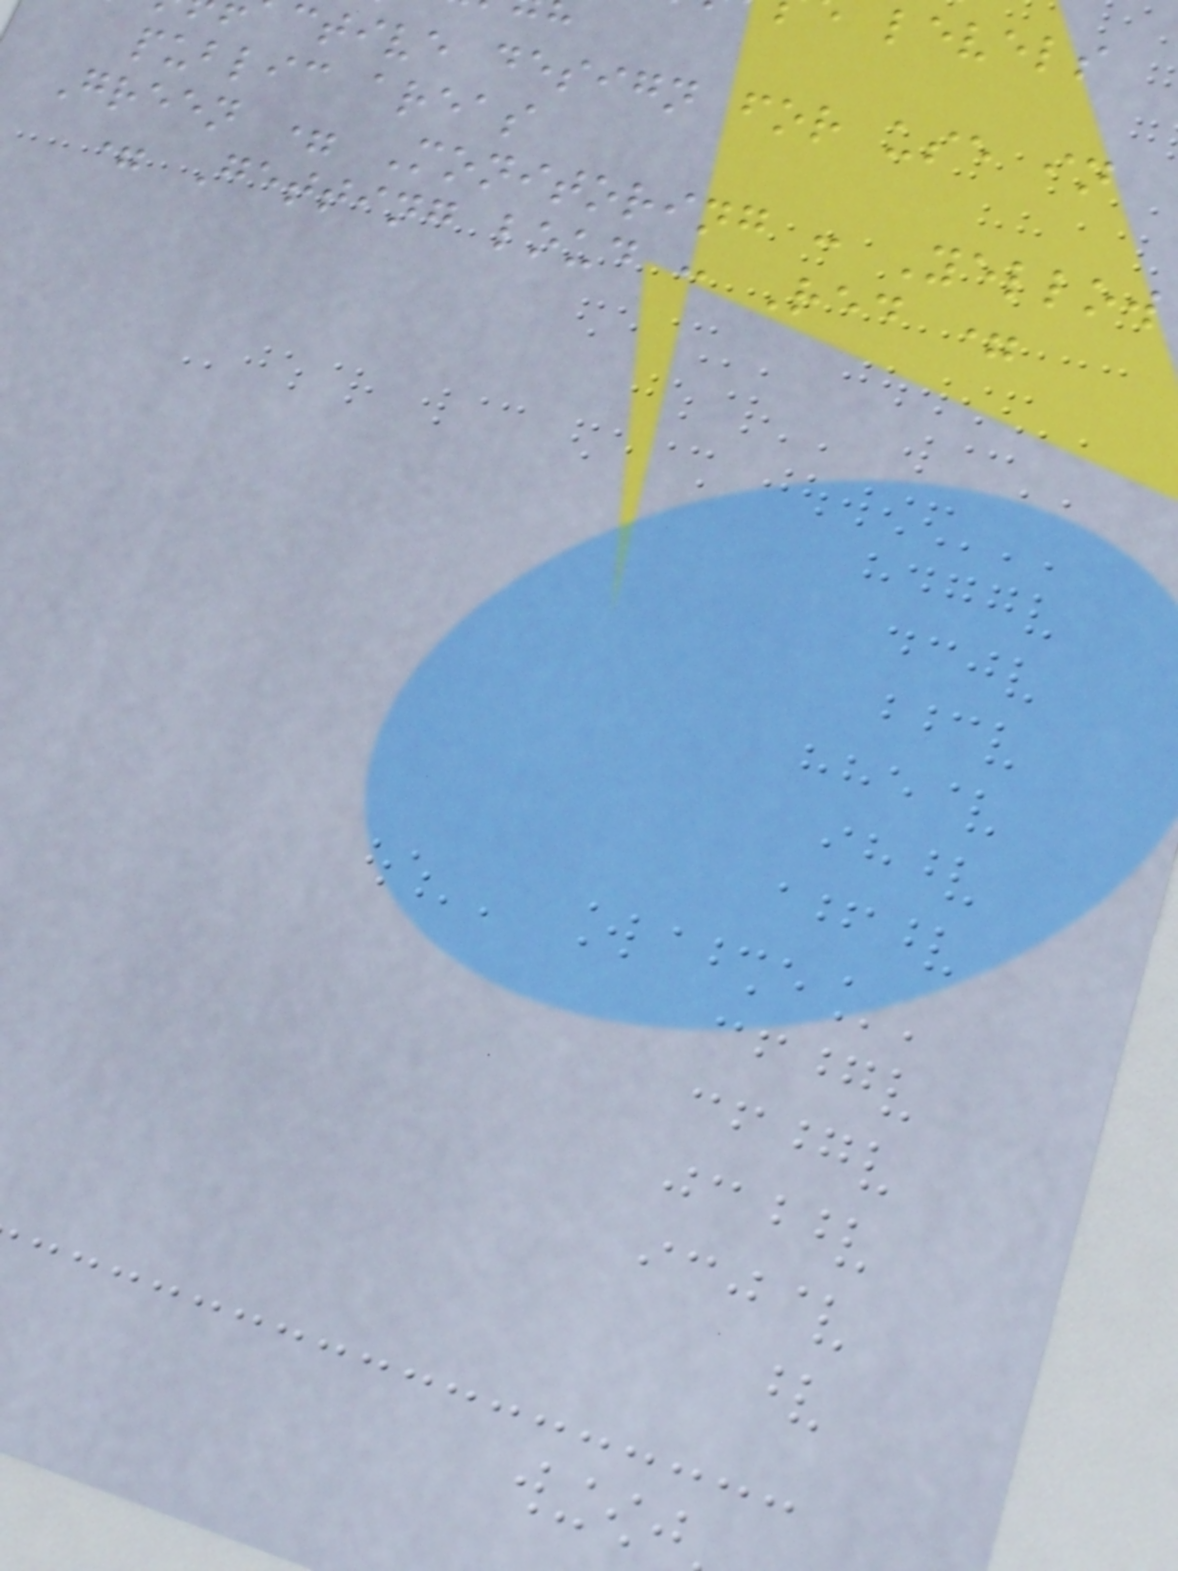ctive design for use in
public areas
Green = Monitoring : Yellow
= Getting loud : Red =
